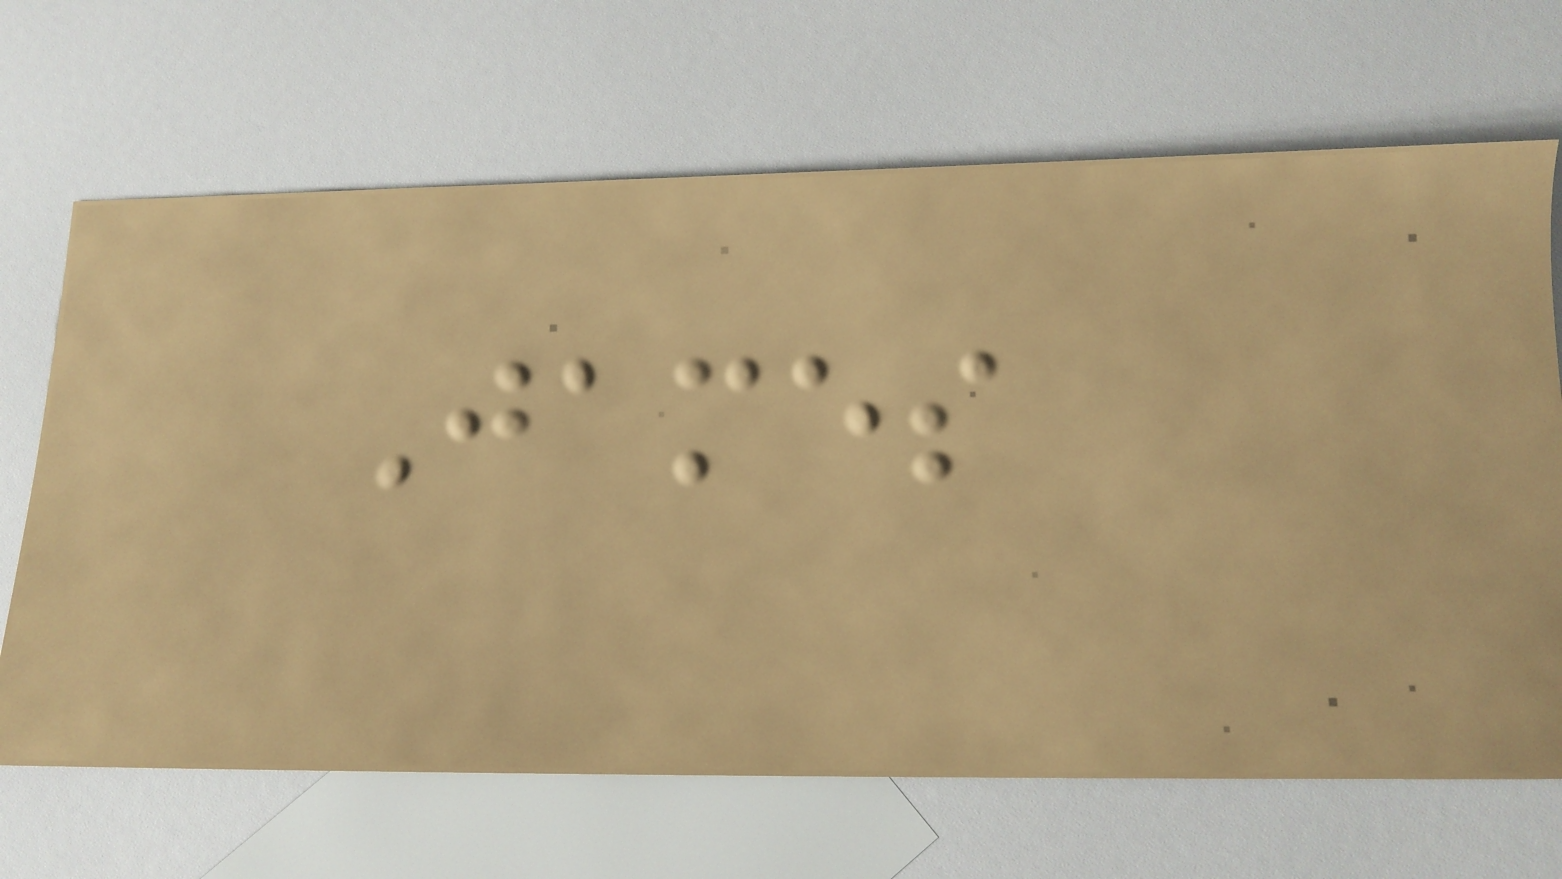James
